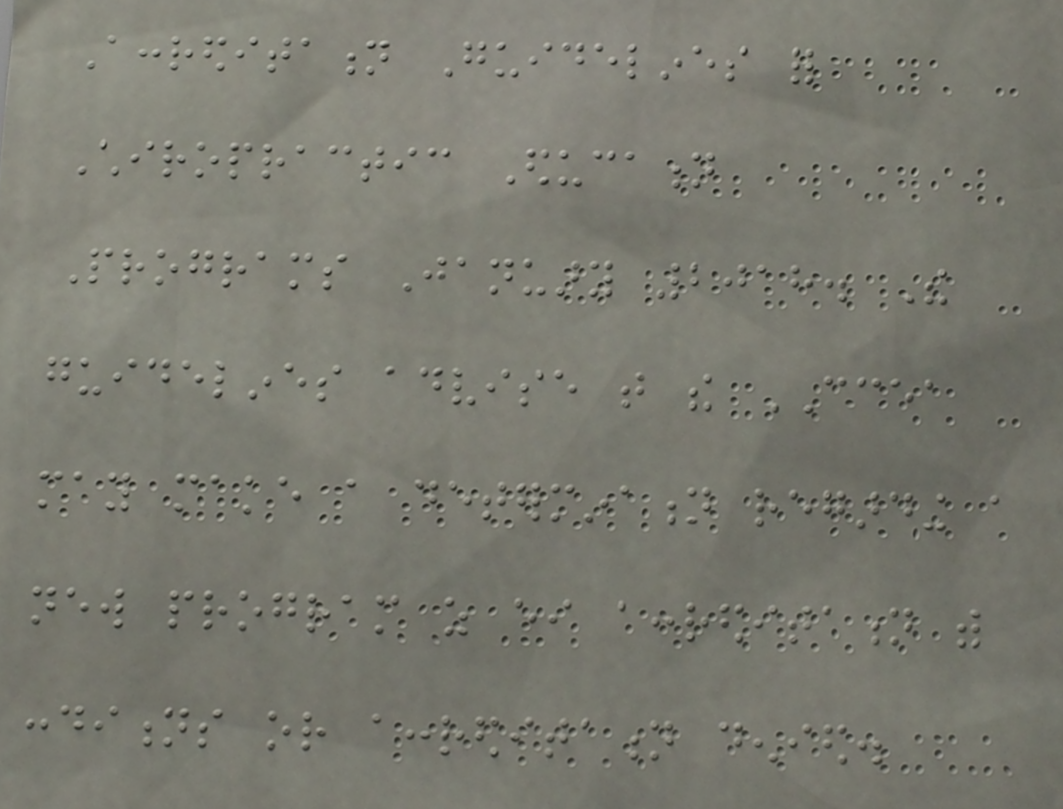Accreditation Guidelines for
Chiropractic Education
Programs January 2018. The
guidelines advise that the CCEA
may make a determination regarding a
new program as either accreditation with
conditions or accreditation denied.
